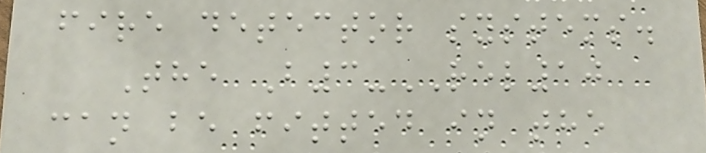fire detector systems.
The B3-REL10
can be fitted in the
